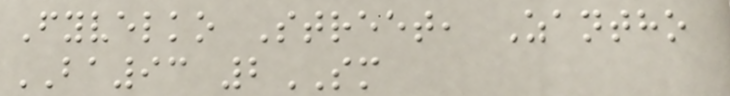Fyvelko Street, Zantho
BA93 2SM
